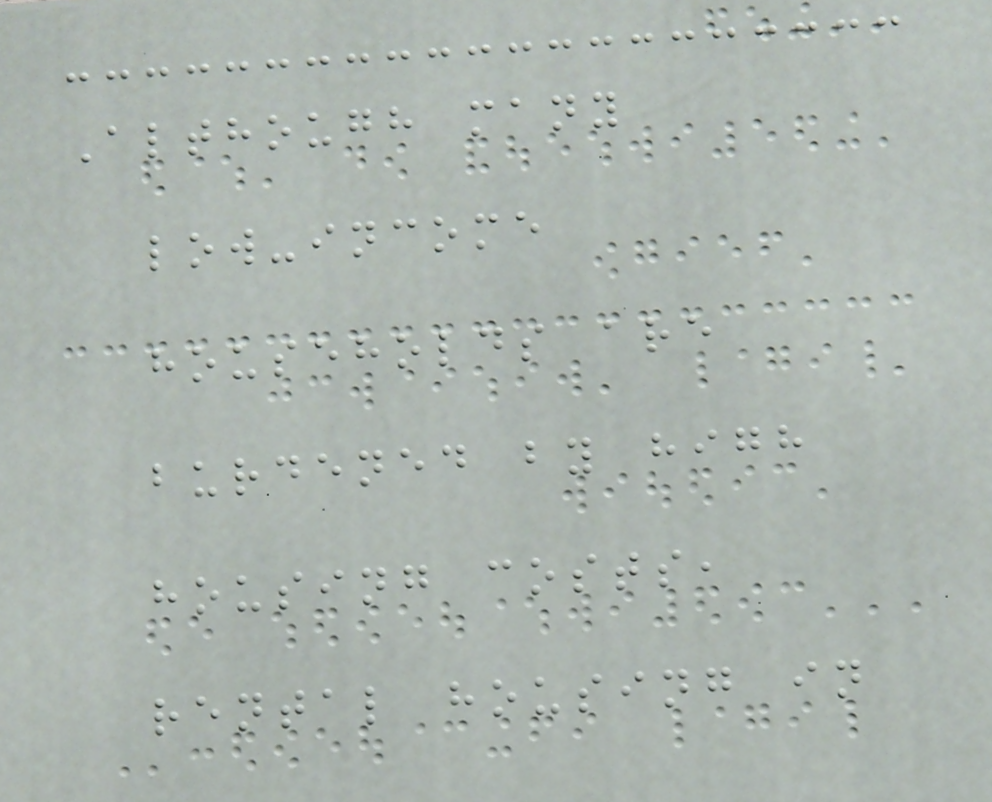Although many
low-income
households are
burdened by high
housing costs,
rental housing in
